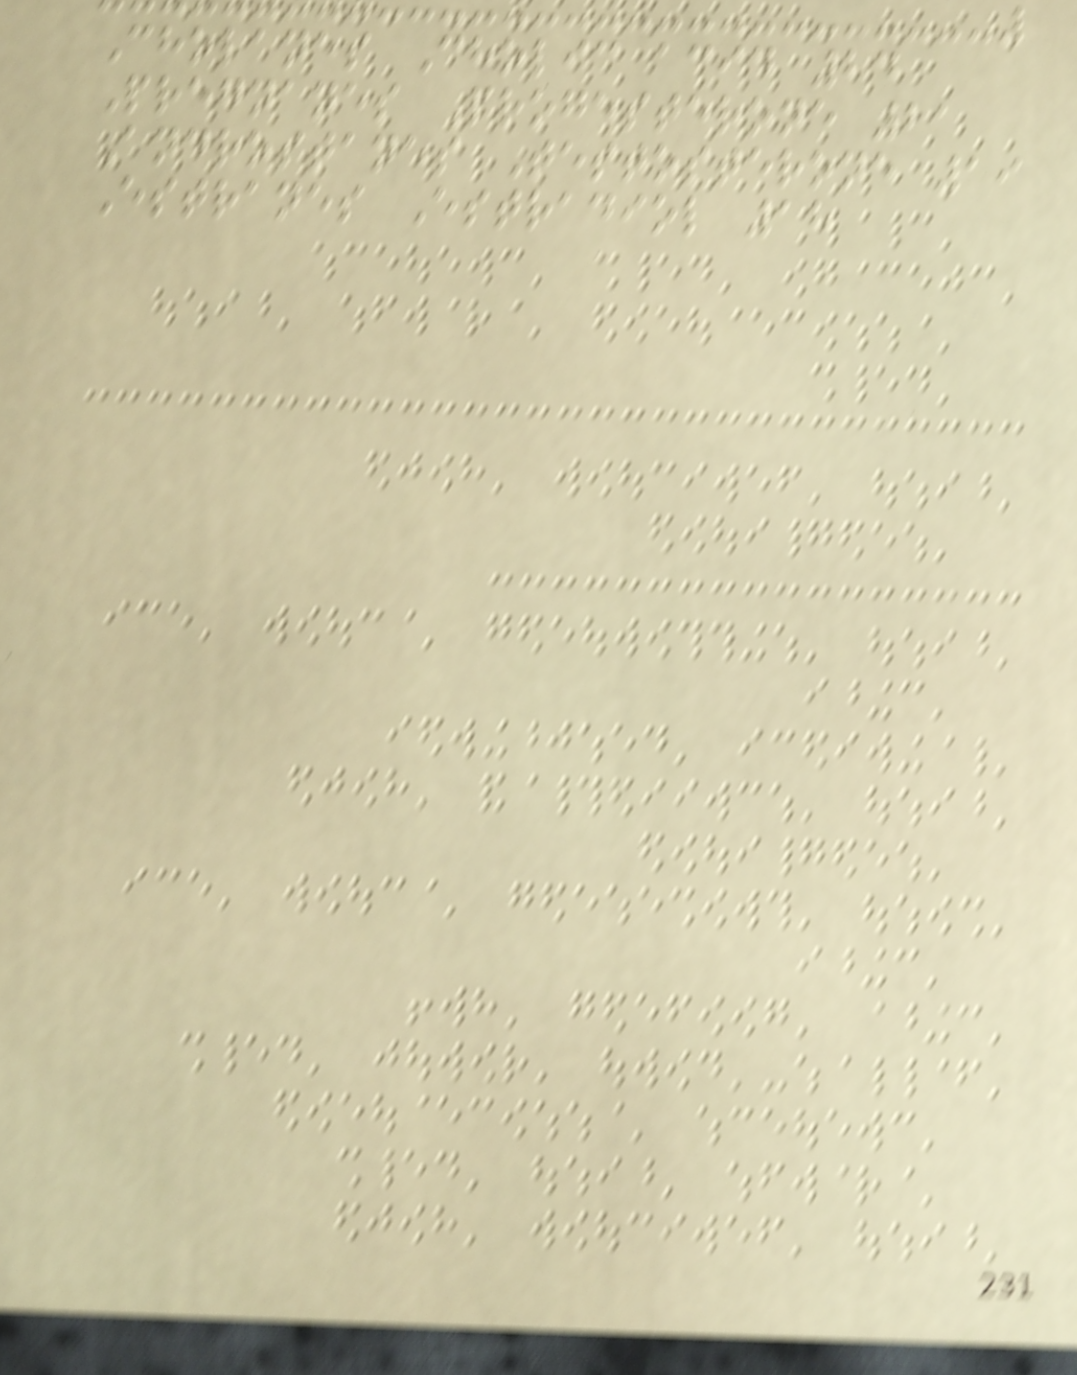Cholanes Cholic acid 24
Pregnanes Progesterone 21
Androstanes Testosterone 19
Estranes Estradiol 18
